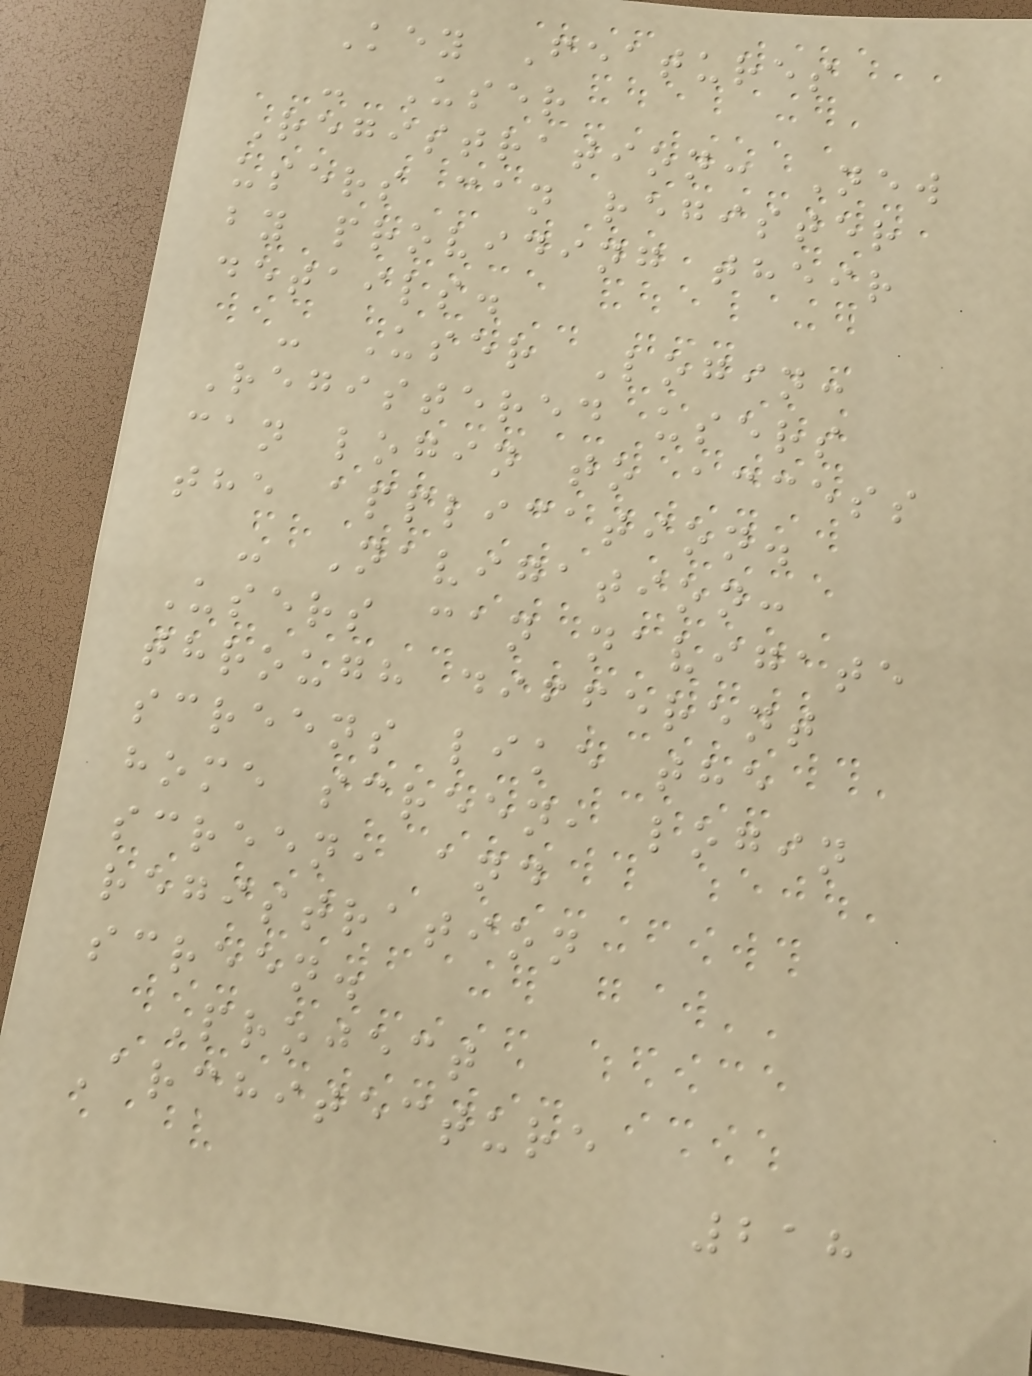Key Features
- User
Registration: New
users can register
by providing their
details.
- User Login:
Registered users
can login to access
the application.
- Navigation:
Users can navigate
through different
screens like the
home screen, login
screen, and
registration
screen.
Project
Architecture
218
